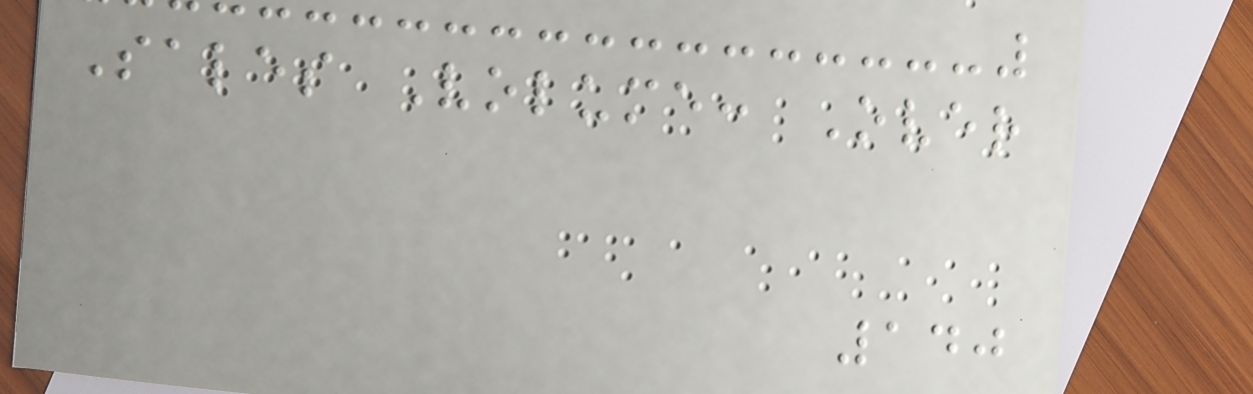Sales Volume: Over
140
